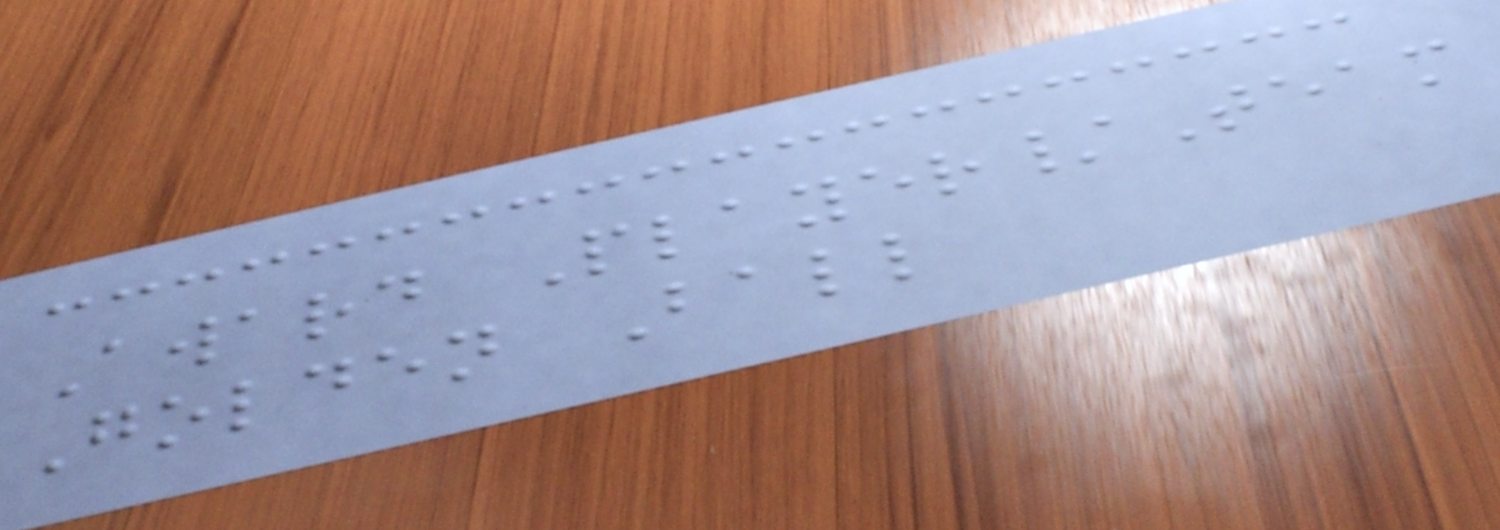Award Player/Team
Golden Ball
